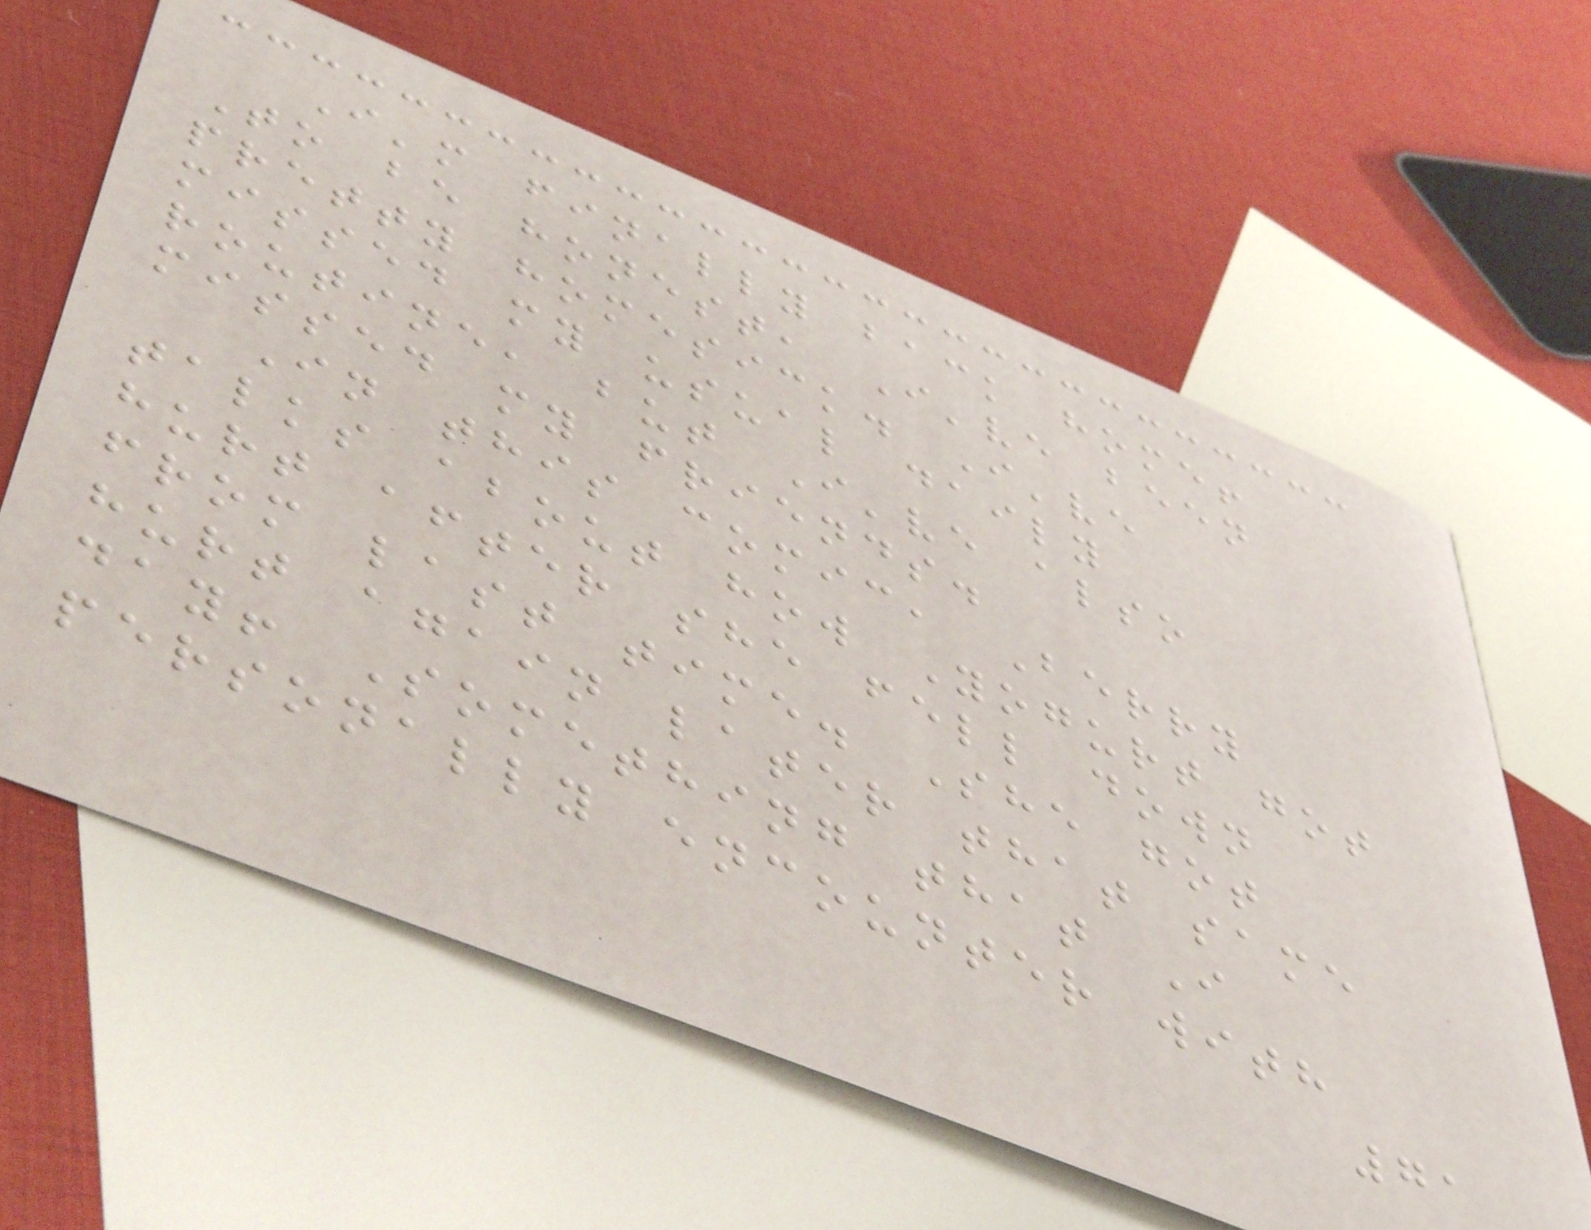I'm finally back home!
To be honest, I've been
pretty homesick. I've
missed my usual daily
routine, but I've also
missed my friends.
In this comic, Berry
talks about how Yogurt got
hurt after she fell down
from last time. She got
hurt again later that same
day! Something that I
personally encounter with
71
